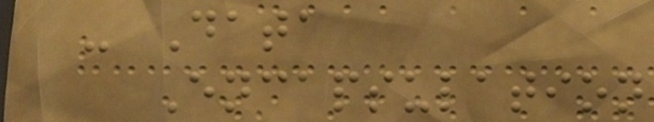- Data
Encapsulation
